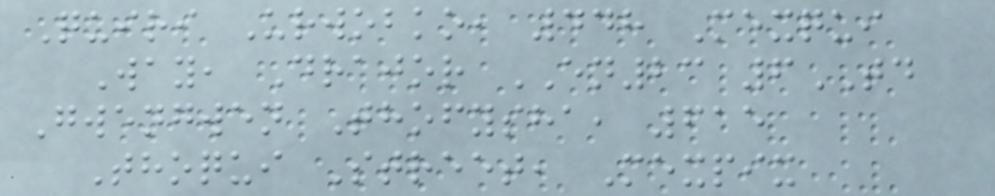Quiri Urwobko, 448 Mexqui
Way, Drajor EN23 6TD
Gwengwen Thofysha, 615
Thoqui Street, Mexpix
